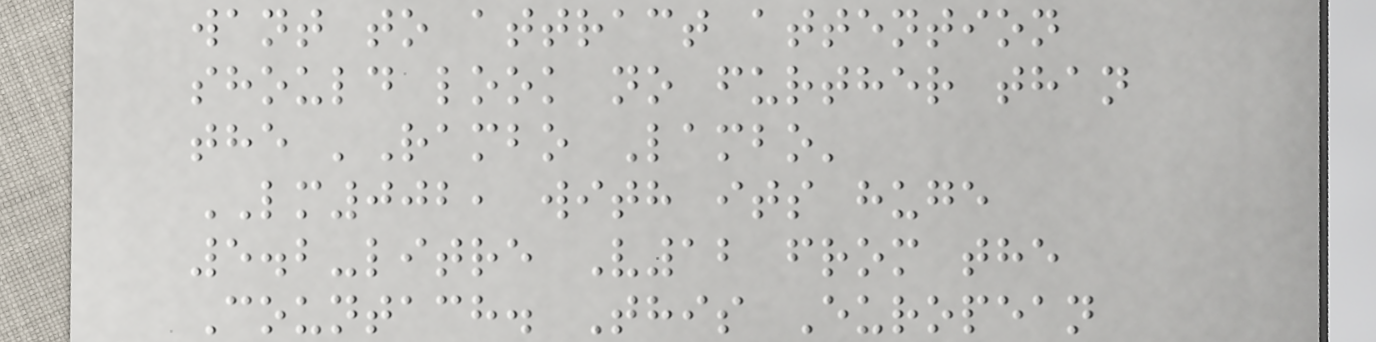want to attract attention
should look no further than
the 'Rambo Lambo'
LM002, with its huge
5.2-litre V12 from the
Countach. This European
